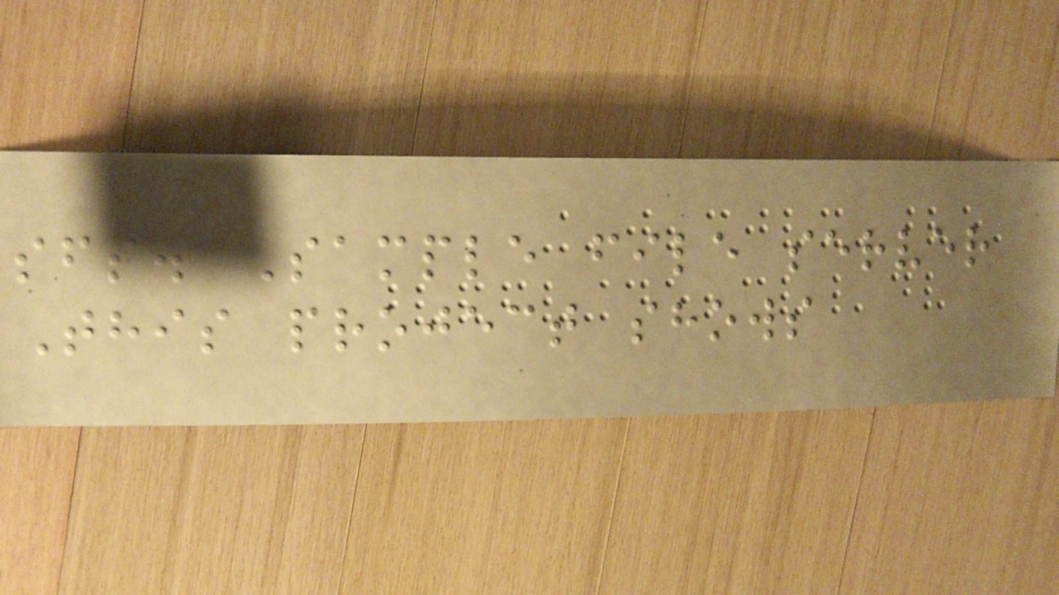sfs. Sample file server
This project shows
